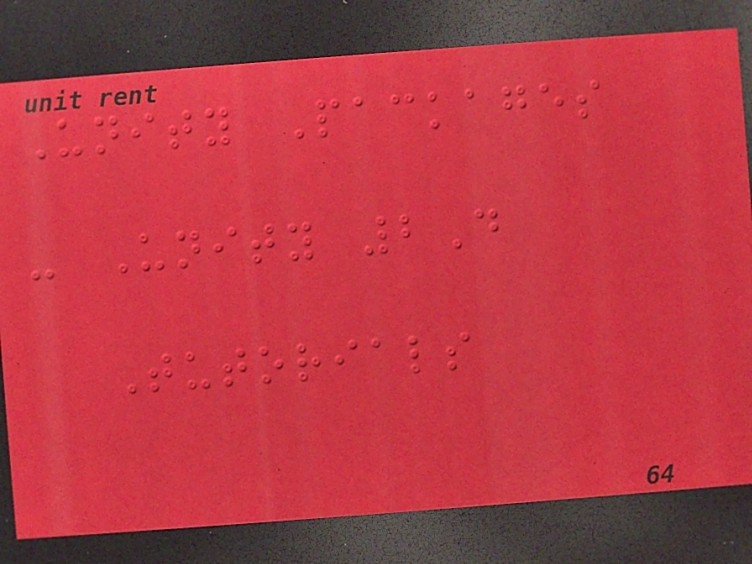Unity Packages
- Unity 2D
Tutorials
